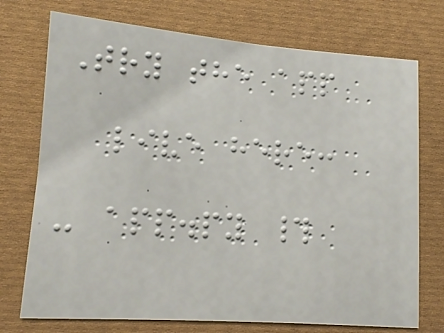Try the app
live here:
- app.py #
